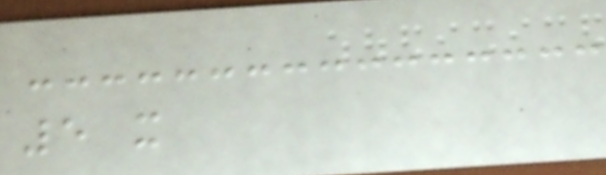5 x
